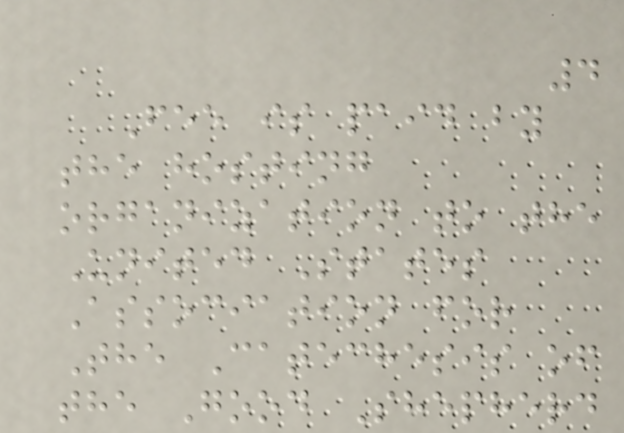4
Fee is paid by
the hosting
organization to the
United States
Association for
The Catechesis of
the Good Shepherd
